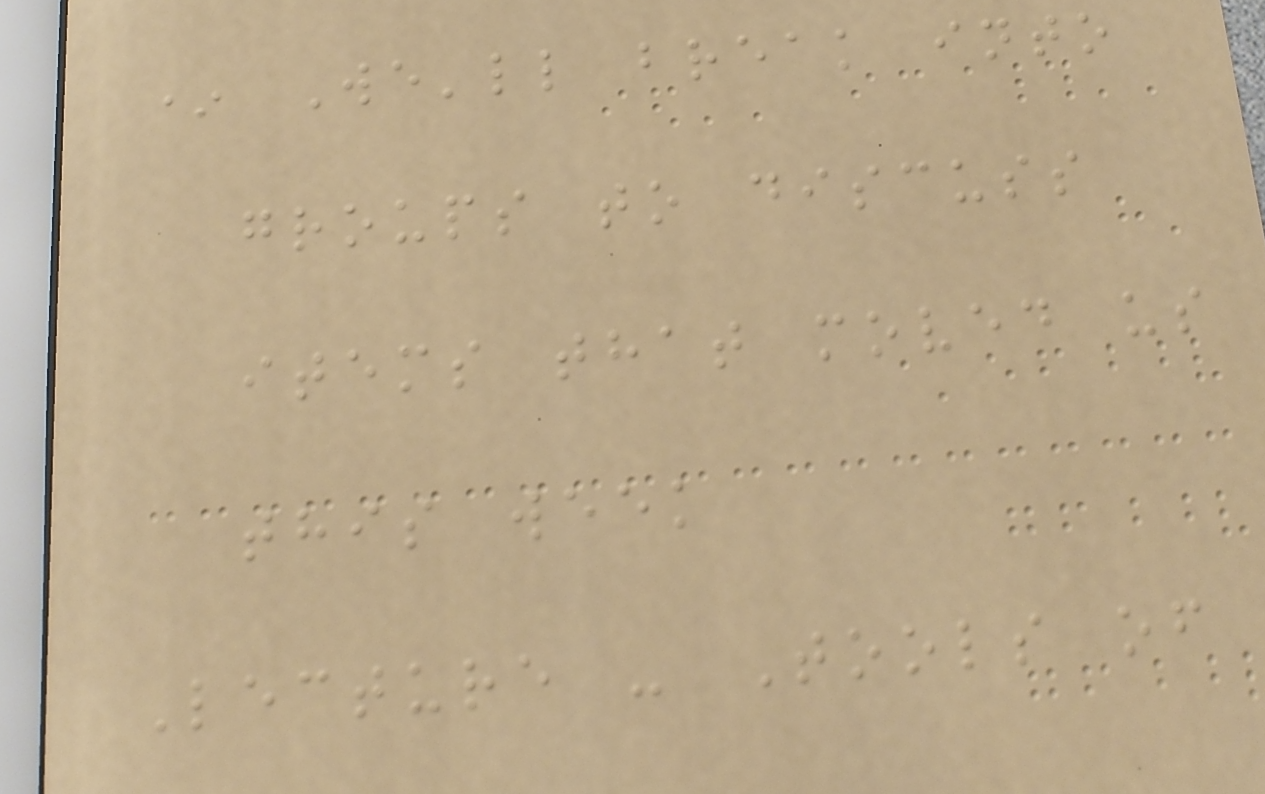* We'll break into
groups to discuss
items that moved us
this week
Lecture - Tools of
